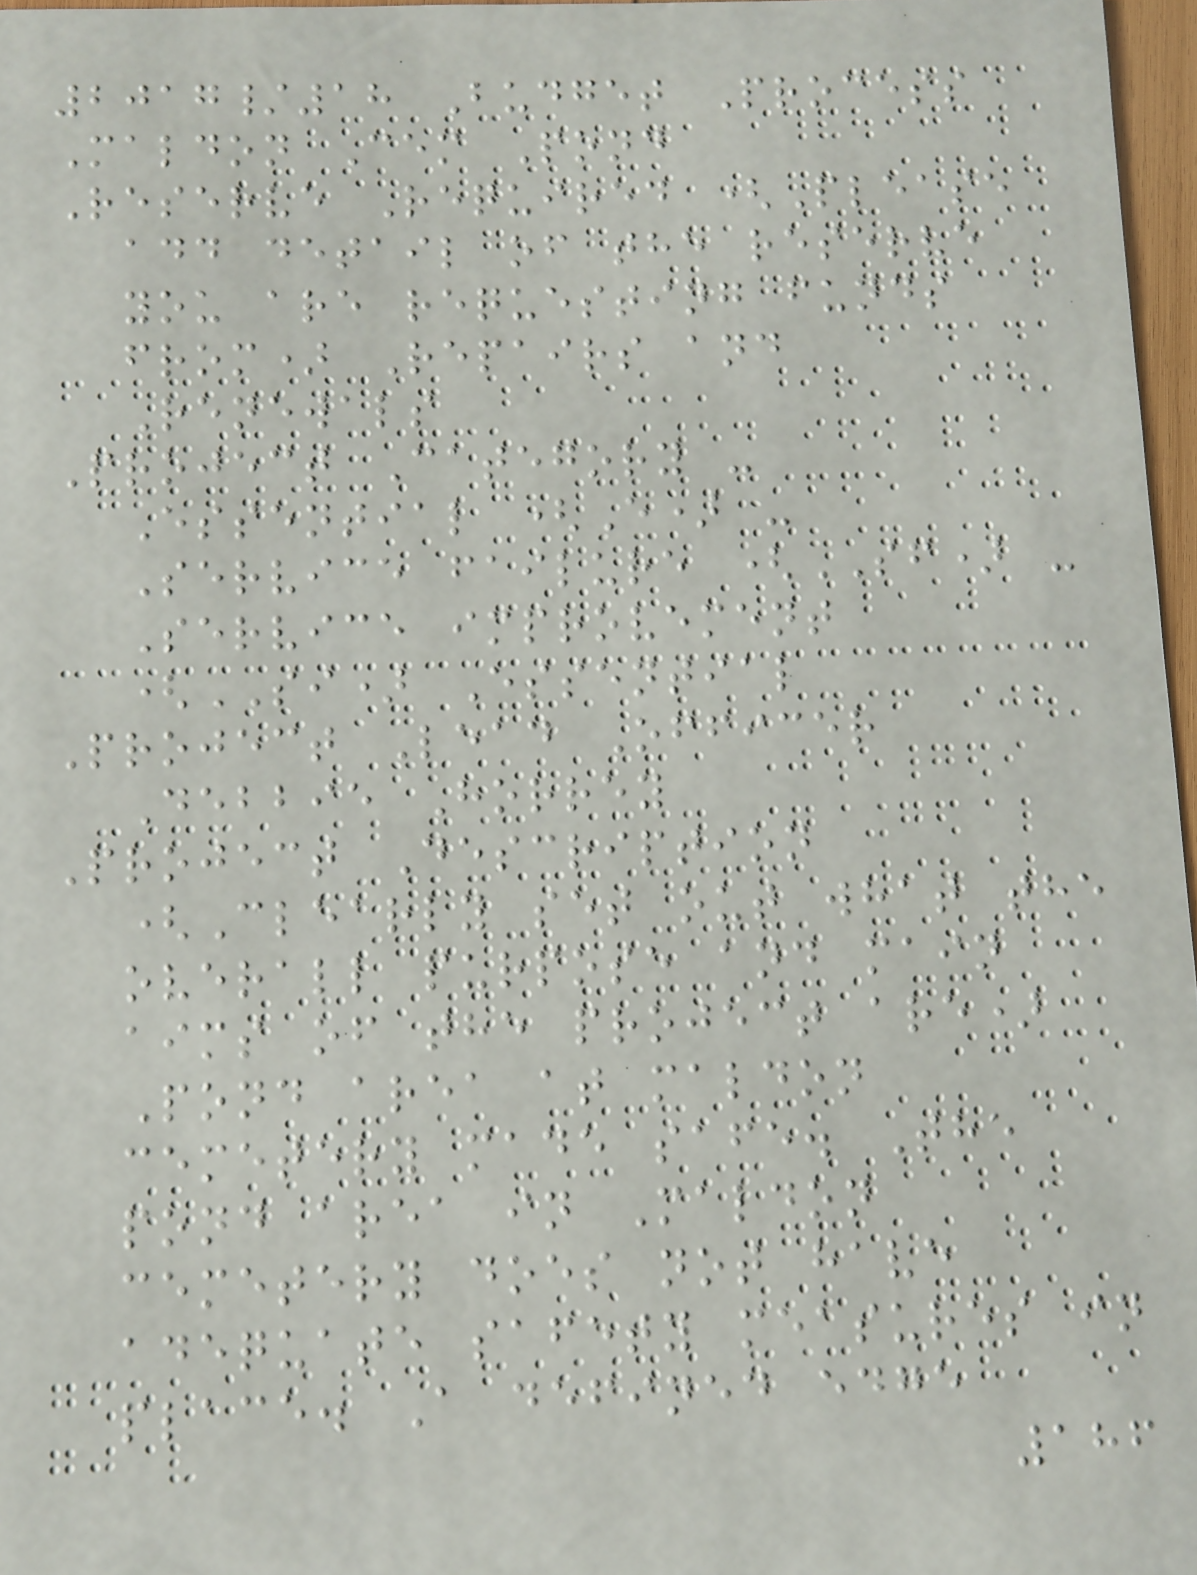2017/18 Budget Process
Maldon Cem Pond
Reserve Required (Please
add detail of the reserve
you are requesting funds
from) Repairs and
Renewals
Project Category -
Essential (E) -
Service failure (SF) -
Service improvement
(SI) Essential
Project Lead Officer
Debbie Horrey
Project Description
(Clearly set out what the
overall purpose and main
aims of the project are)
Pond area at maldon
cemetery made safe. The
pond area in Maldon
cemetery does not have
adequate safety measures in
place. A defined edge
186
